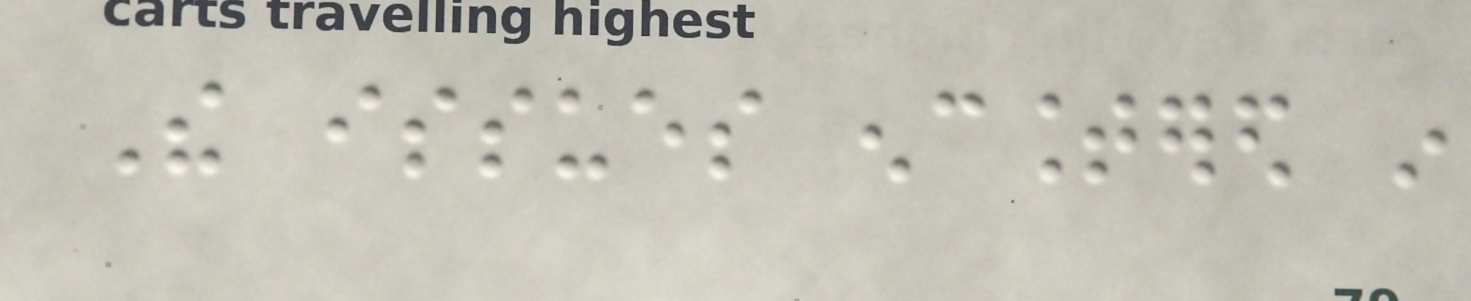The issues encountered in
